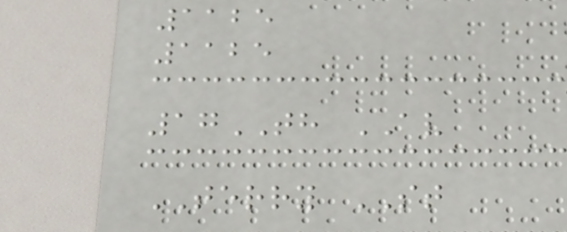1125
1125
17TH AV
TERRY ST
